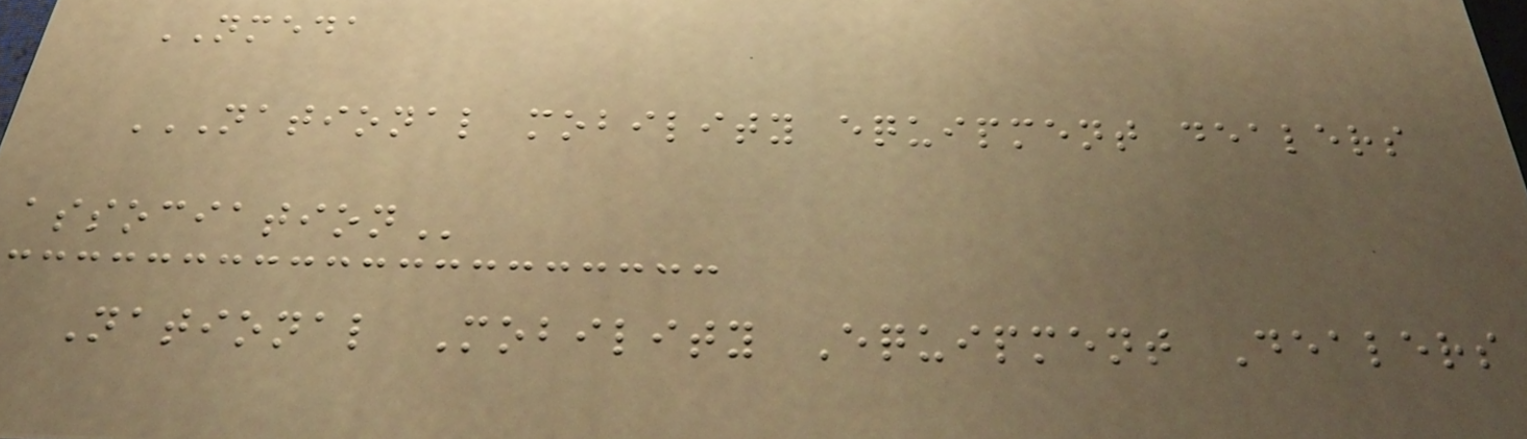NMEDA
NATIONAL MOBILITY EQUIPMENT DEALERS
ASSOCIATION
National Mobility Equipment Dealers
